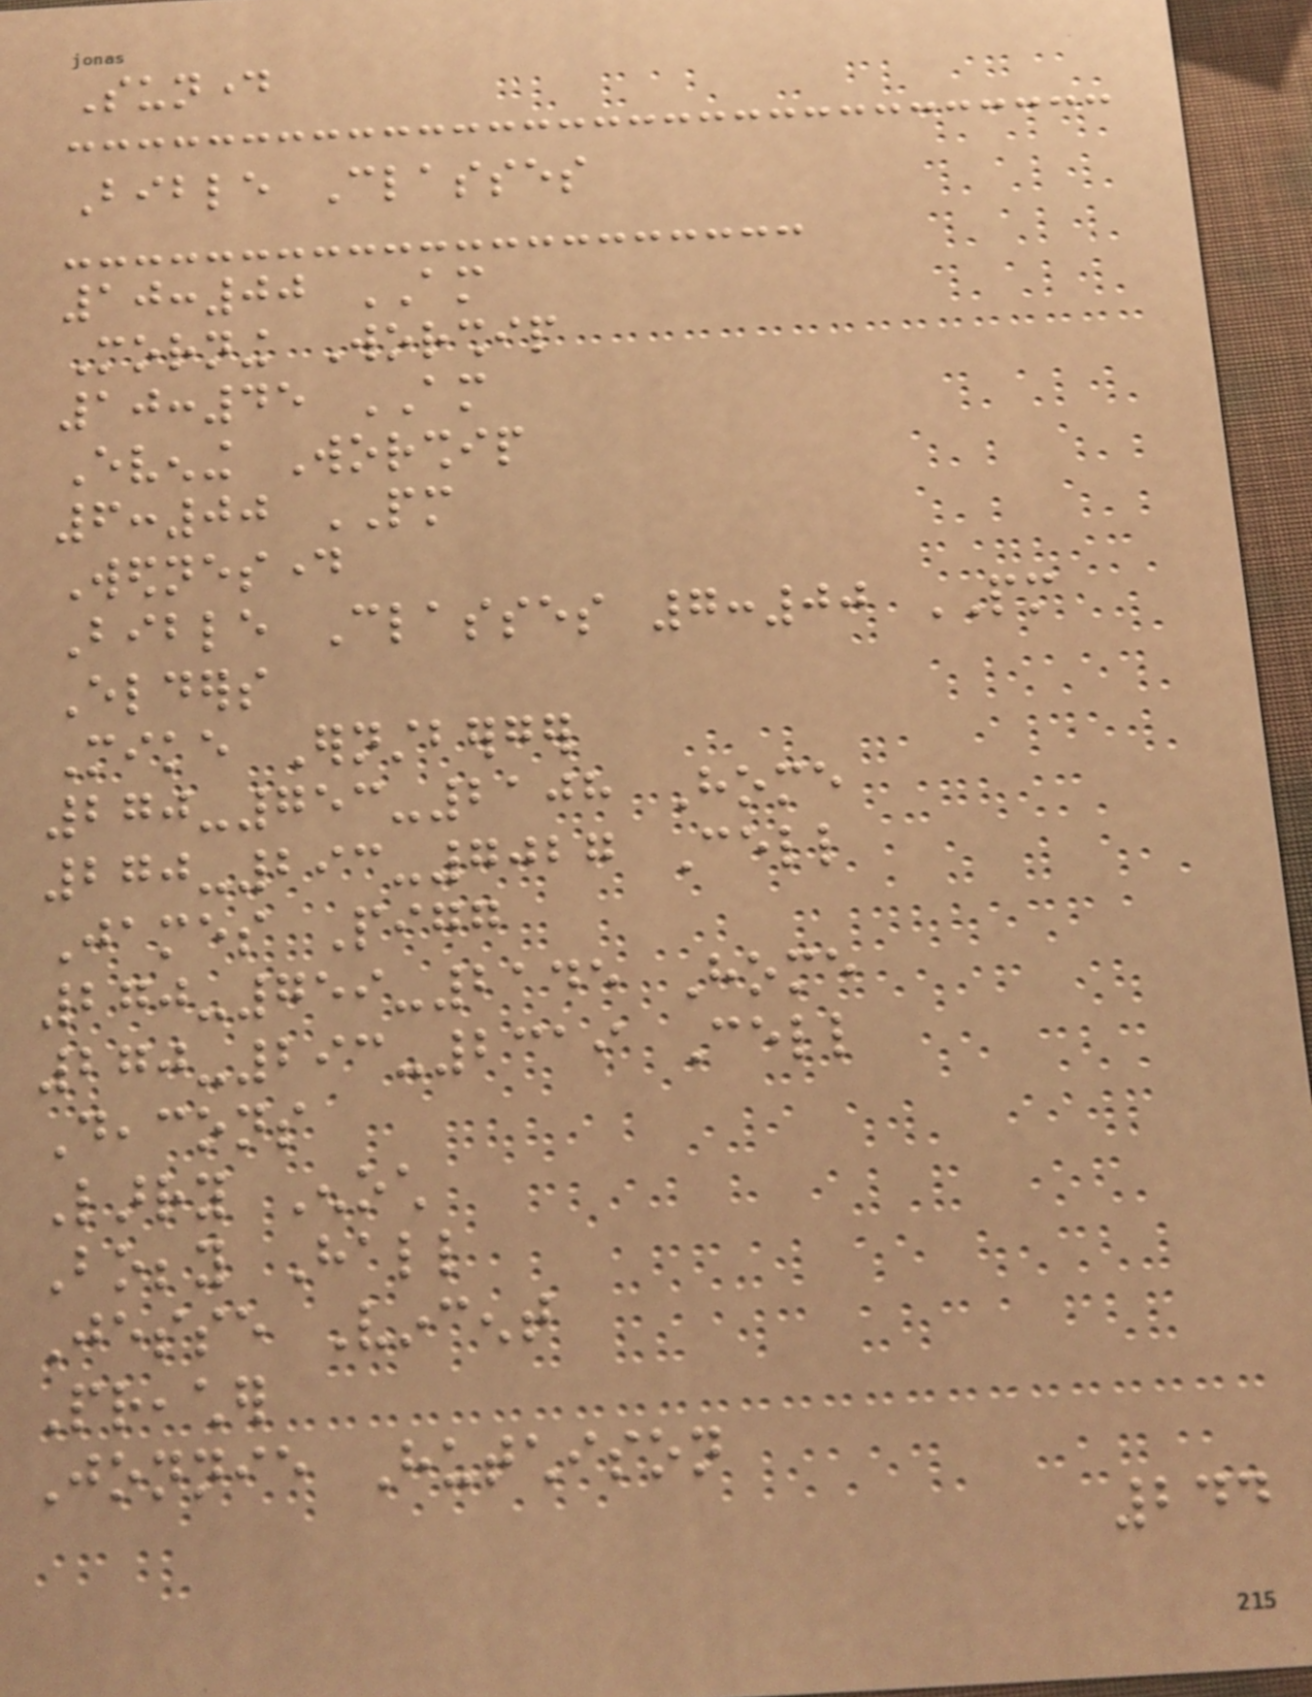Sunday
Bible Classes
10:00 AM
Morning Worship
10:45 AM
Evening Worship
6:00 PM
Wednesday
Bible Classes 7:00 PM
Elders
Mike Ernstberger
270-753-2108 Home
270-293-7027 Cell
James Pigg
270-759-2145 Home
270-293-2319 Cell
Deacons
Larry Enoch
Bobby Hall
Jesse Vincent
Preacher
Jonnie Hutchison
244
